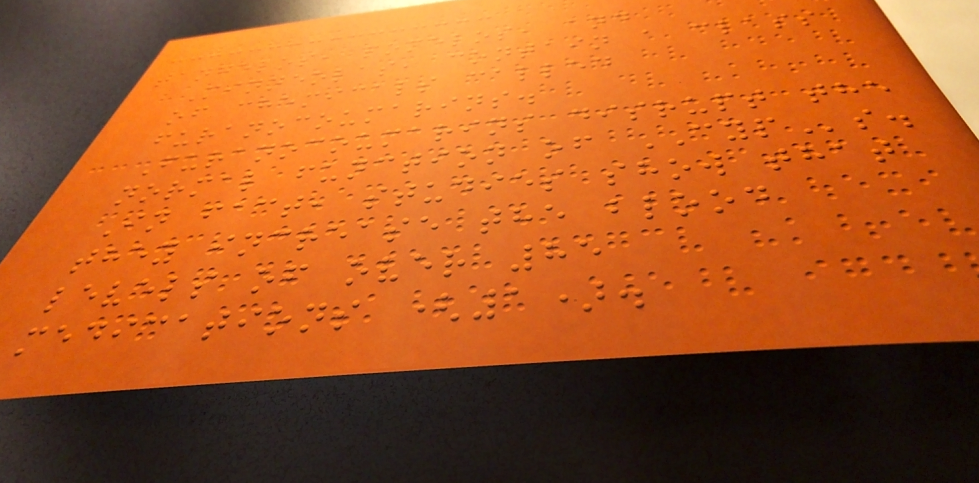tangelos, pomelos, and
Minneolas, contain a class
of chemicals called
furanocoumarins.
Furanocoumarins disrupt the
normal function of CYPs.
In fact, studies show that
they increase the blood
levels of over 85
medications (1).
